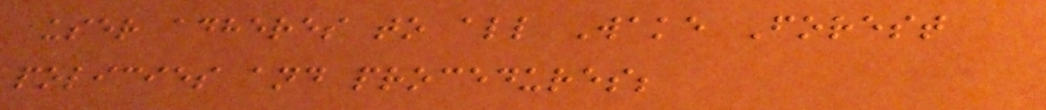user adheres to all Wake Forest
policies and procedures;
